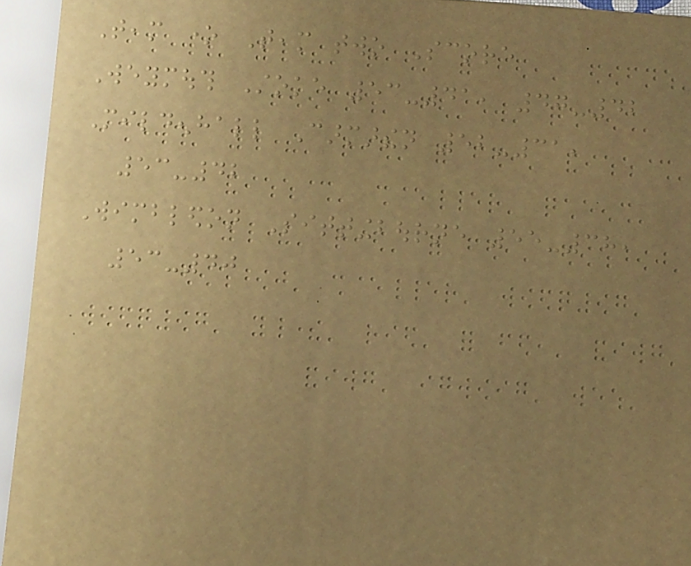Team one Team two Score
Weymouth Stoke 53-41, 47-42
Mildenhall Carmarthen 52-31,
53-42
Wimbledon Sittingbourne 55-38,
53-40
